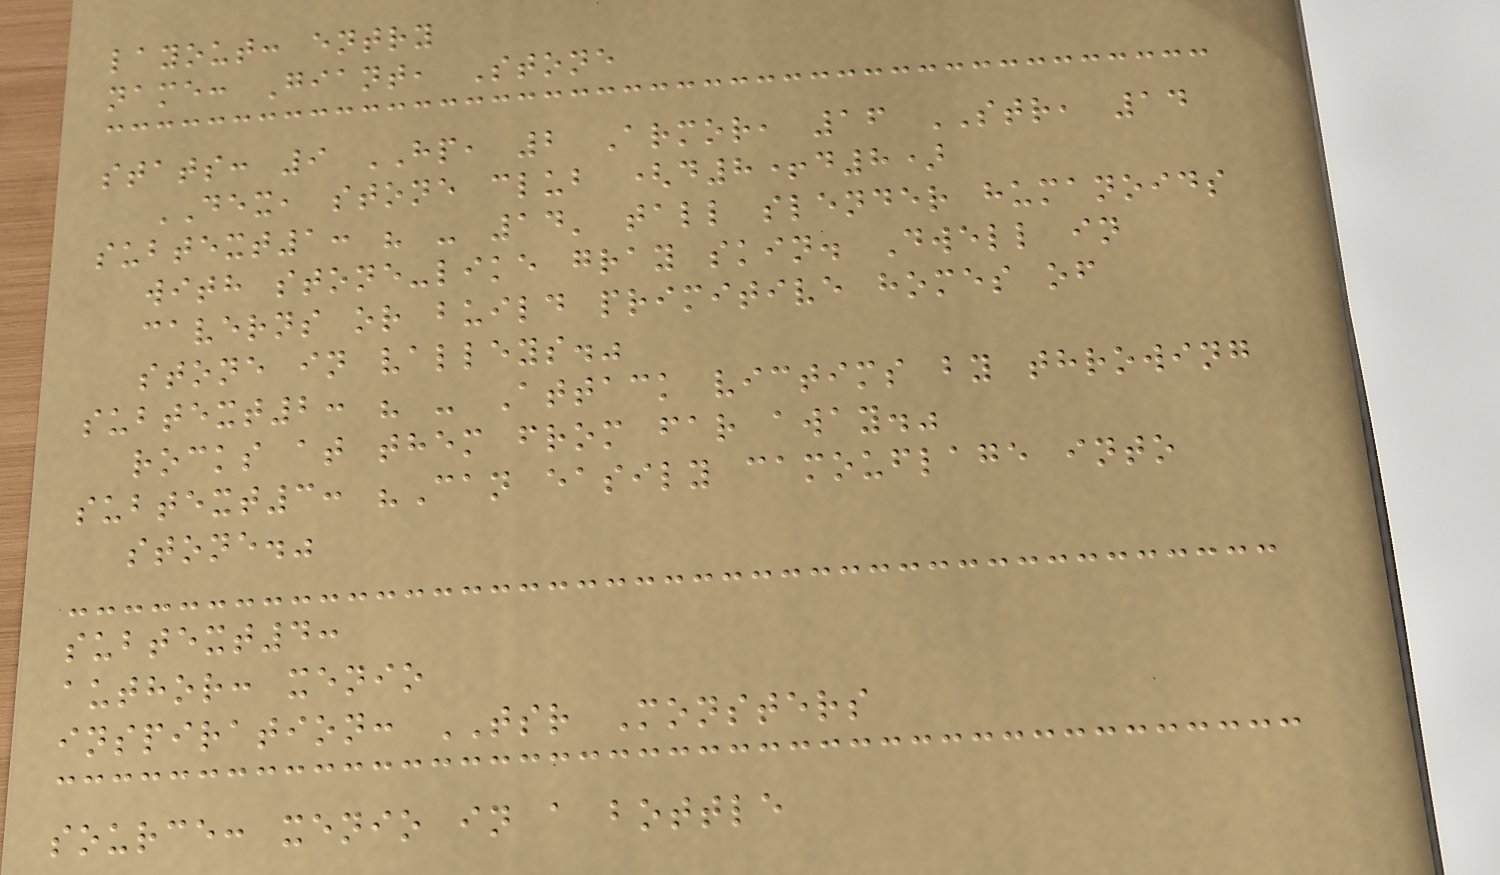layout: entry
name: Giant, Stone
stats: 9 HP, 2 Armor, 16 STR, 14
DEX, stone club (d8+d8)
subtext1: " - 14' tall slender humanoids
with stone-like gray skin. Dwell in
caverns or build primitive homes of
stone in valleys."
subtext2: " - Attack victims by throwing
rocks at them from far away."
subtext3: "Can easily camouflage into
stone."
subtext4:
author: xenio
inspiration: TSR Monsters
source: xenio in a bottle
